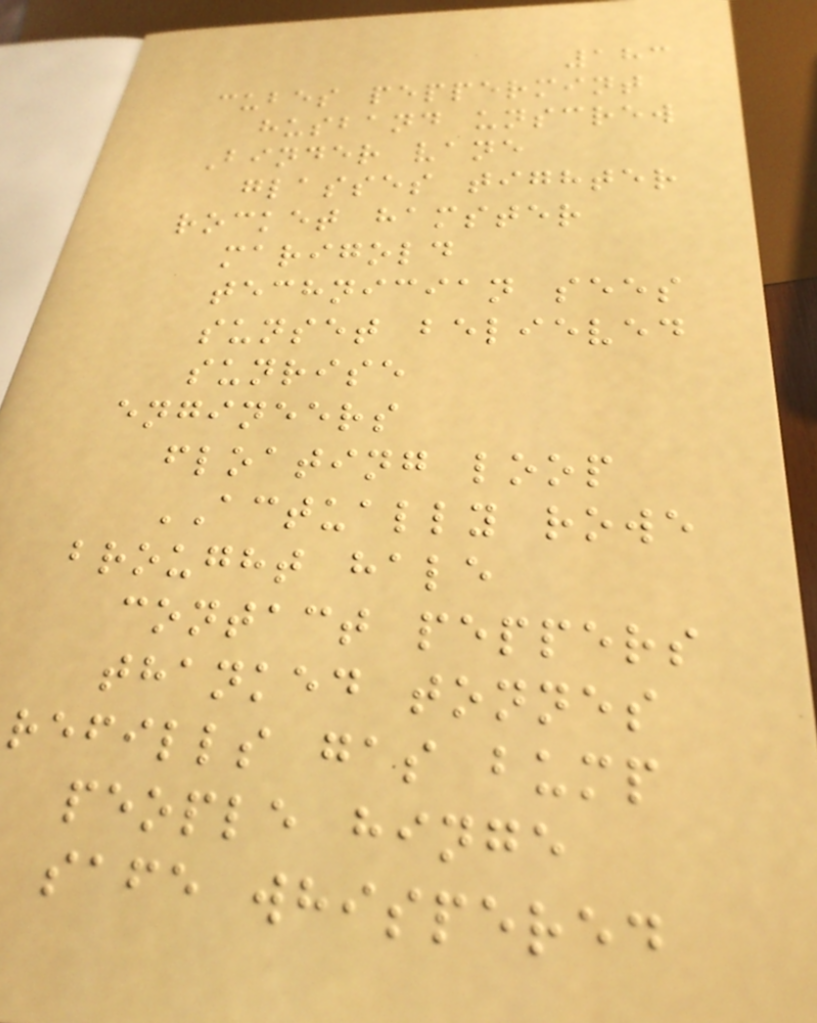183
cubes peppermint
husband unscrew
Binder vane
glasses tighter
rocket hamster
marigold
technician sees
sunset believed
sunrise
engineers
floating loop
ACTUALLY rowe
brought hale
contact peppers
thanked tonnes
refills gas bump
people hinge
safe whispered
